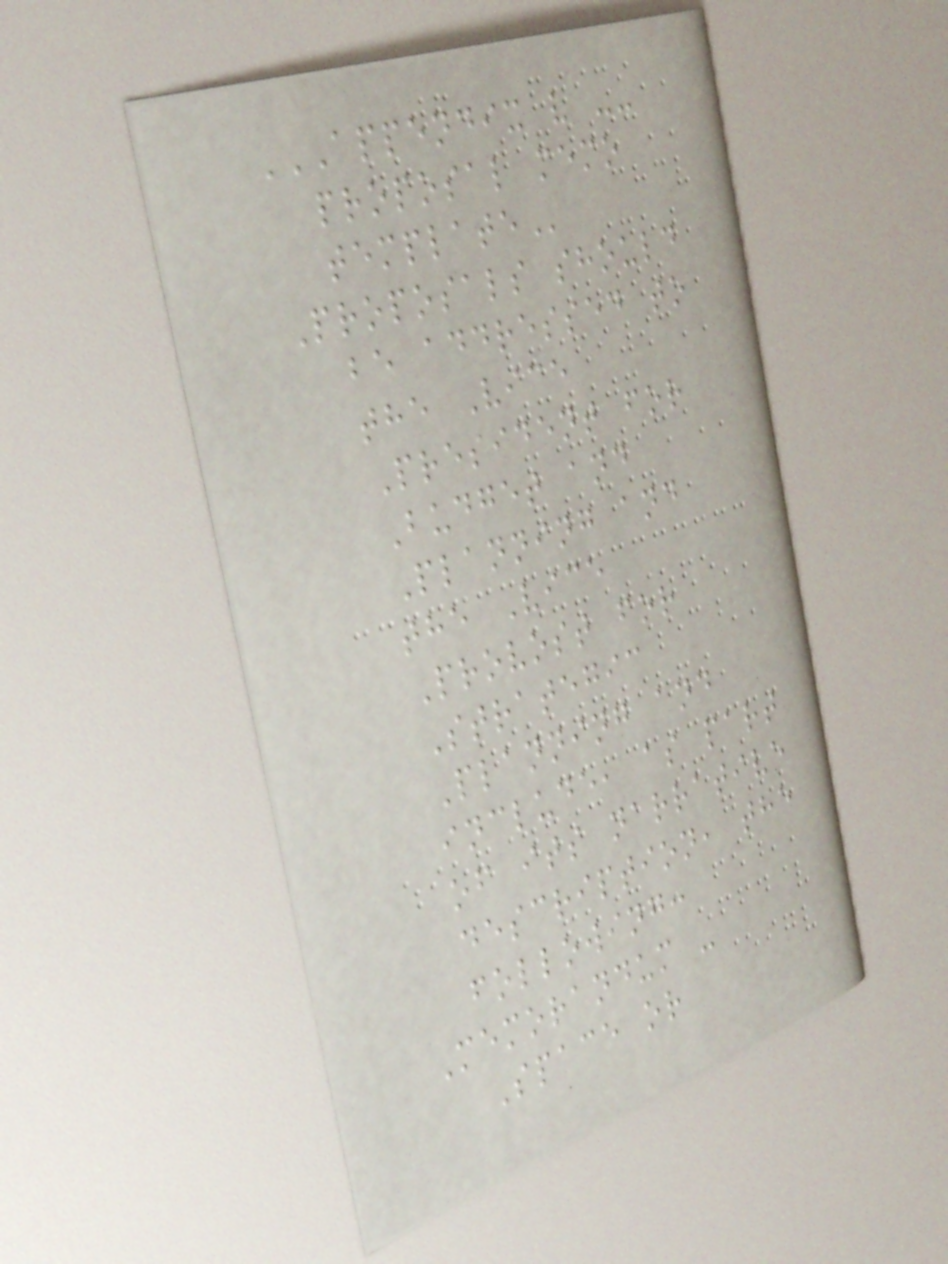APPENDIX V --
PROPOSAL MEMO
TEMPLATE
Proposals should
be addressed to
the Vice
President for
Budget and
Planning and
the Vice
Provost for
Strategic
Planning and
include, as part
of its narrative
description, the
following:
Memorandum -
Space or
